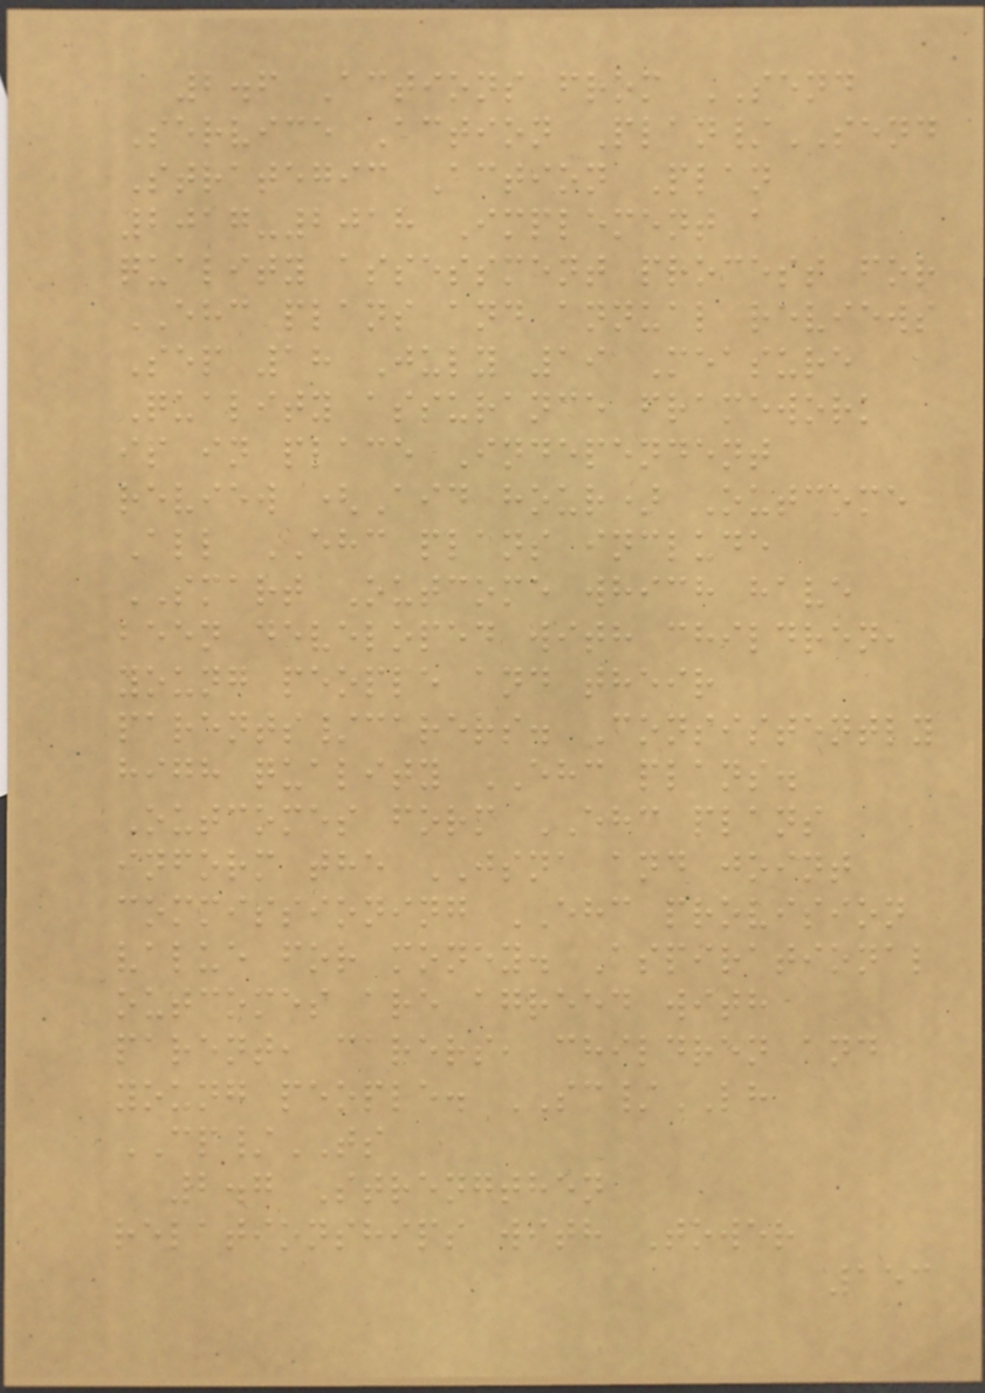2.6 Actions from SEND
Service Action Plan/SEND
Strategic Action Plan
2017-2018 Implement a
quality assessment process for
EHC plans and annual reviews
Sep 18 July 19 Measure
Quality assurance framework
is in place Independent
review (Aid hour) Outcome
All EHC plans include
SMART Outcome which have
been developed with children,
young people and their
parents/carers. Consistently
high quality EHC plans.
Outcomes form EHC plans
inform the JSNA and joint
commissioning EHC provision
value for money. Aspirational
outcomes are agreed with
parent, carers, children and
young people. SC/LH
CP/TS
2.7 Strengthen
relationships with Tower
153
